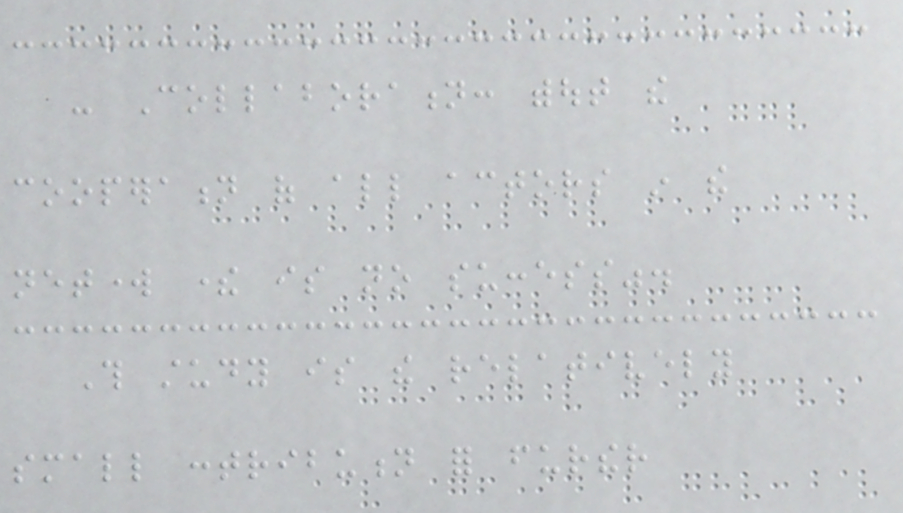- Collaboration: without the
cooperation of all actors in the
network there is no success".
This study is the relatively
small contribution for further
